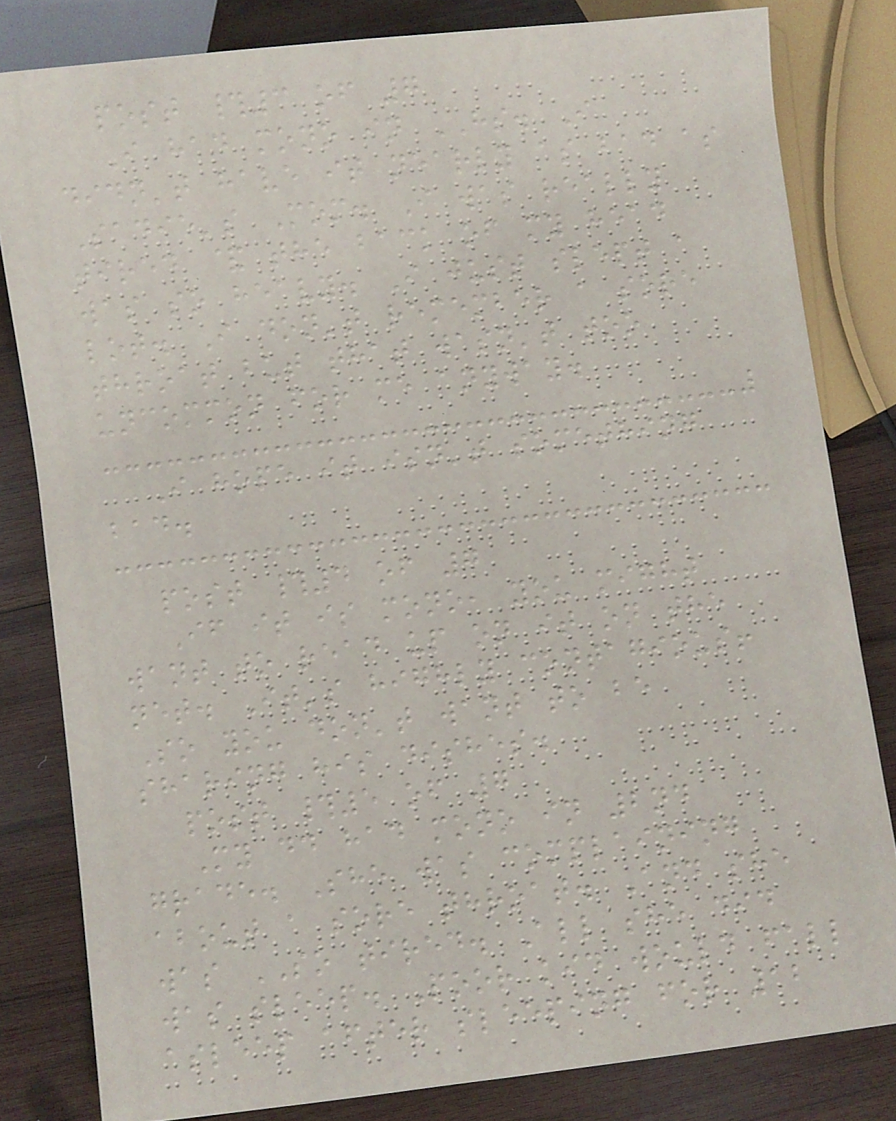post #3 of 7
I had mono in HS. I
didn't have it nearly as bad as
Sadie's Mom. I was really
tired & the back of my head
was so heavy. I just slept a
lot. I don't remember a sore
throat but that wasn't too
uncommon for me anyway.
I hope it isn't something
bad.
post #4 of 7
If it is mono, you might
want to read up on it on the
net. It's highly contagious!
So you don't want to be
sharing his dishes.
post #5 of 7
My dd had mono in 2nd
grade. She was complaining
about a sore throat. And she
was SO tired. All she did
was sleep. Poor kid would fall
asleep after sleeping for 12
